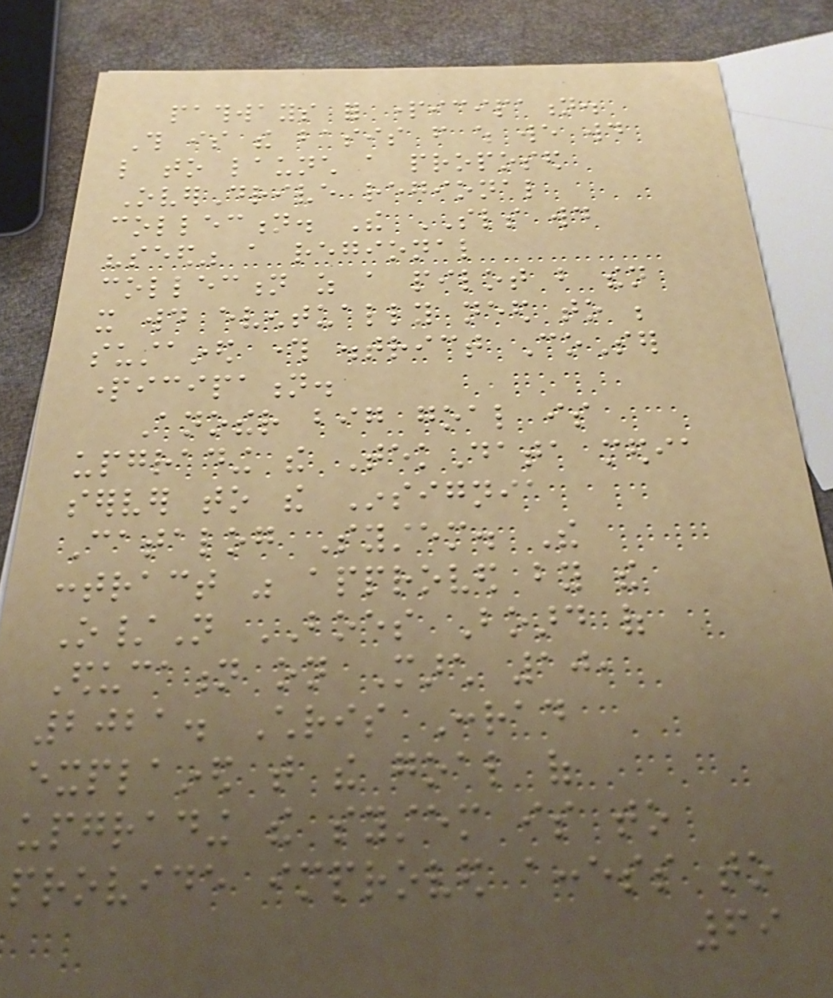pathways for participation.
This is the basis from which we would
like to launch a proposed
OverDrive regional
collection. The SLS would
"seed" a regional
collection as a pilot but then
it would eventually need to be
sustained through district CoSer
participation.
Another big goal is
upgrading the TekData media
server to the Insignia
Catalog System. The
contract was approved by the
O/N BOES Board of
Education on March 10,
2021. Chris Conrad
explained that the goal of
upgrading the system is to
provide improved access to
69
